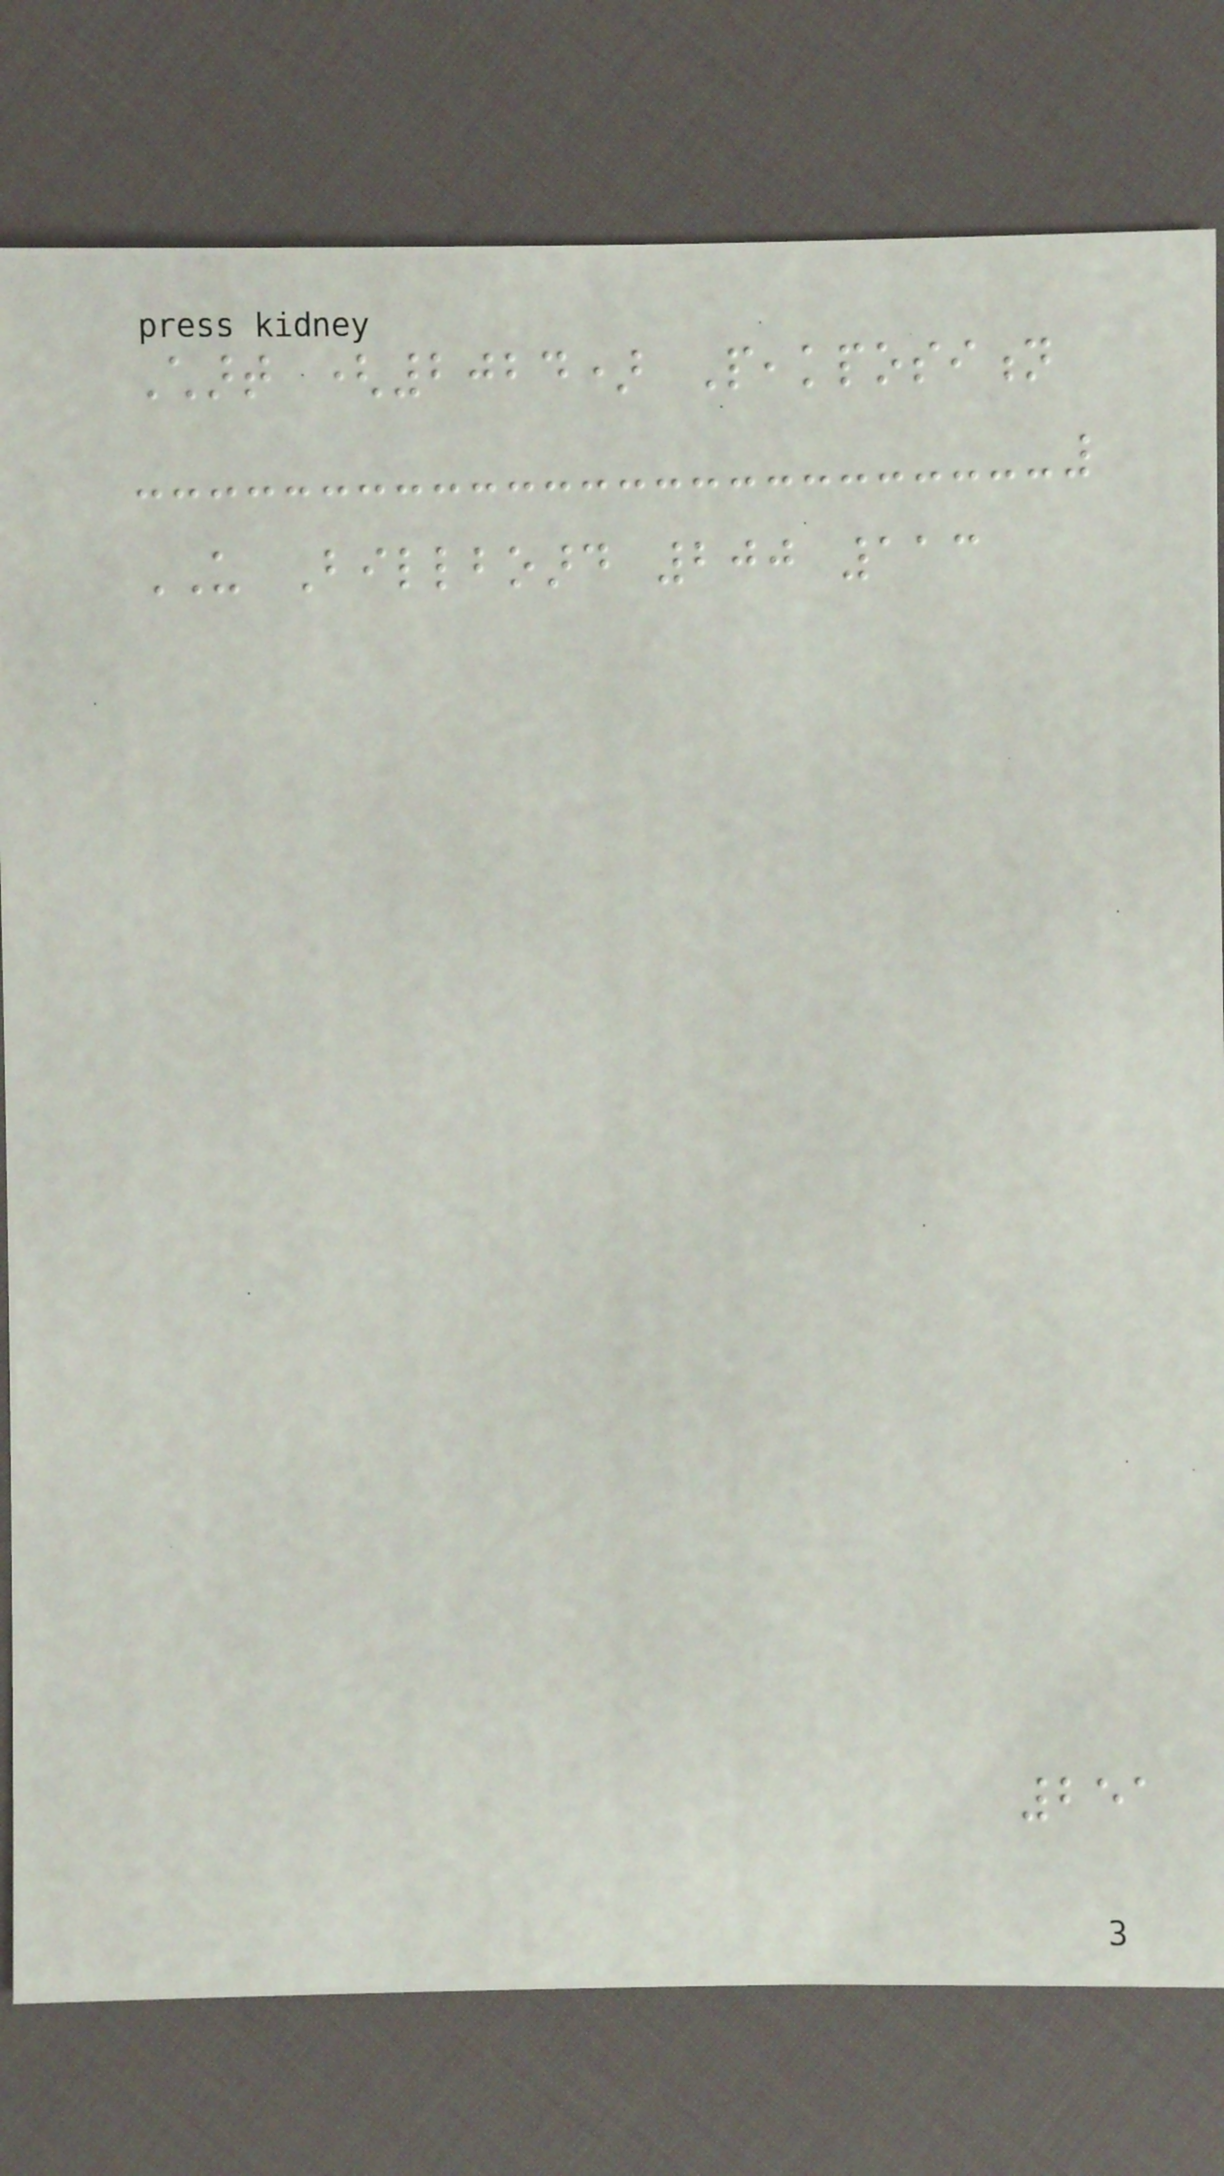Chart (2024) Peakposition
US Billboard 200 113
251
